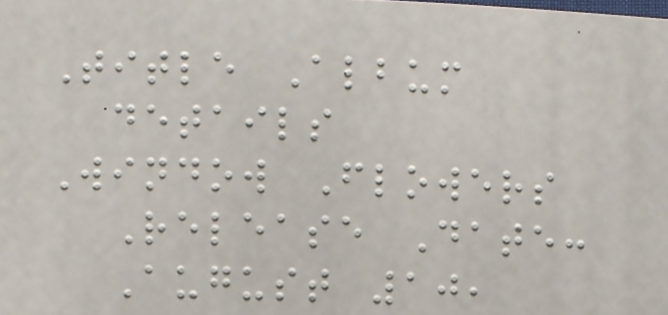Title Album
details
Window Flowers
Release Date:
August 10,
